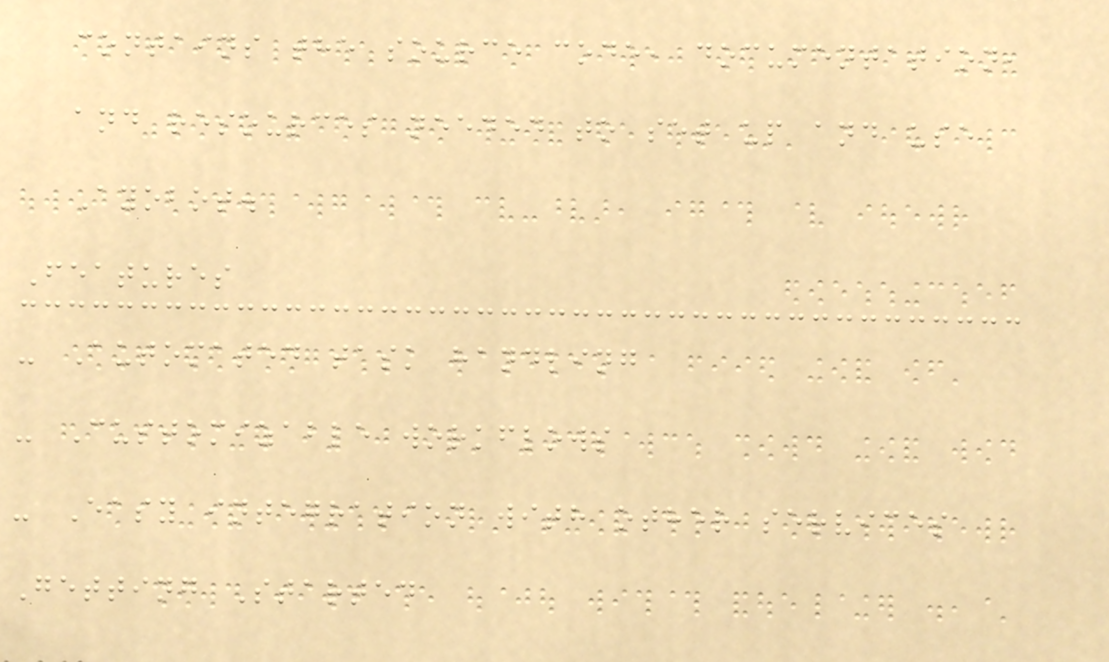contains the source code, documentation,
and resources needed to set up and use
Ayobot.
Features
- Automated task handling
- Customizable workflows
- Easy integration with other services
Getting Started
